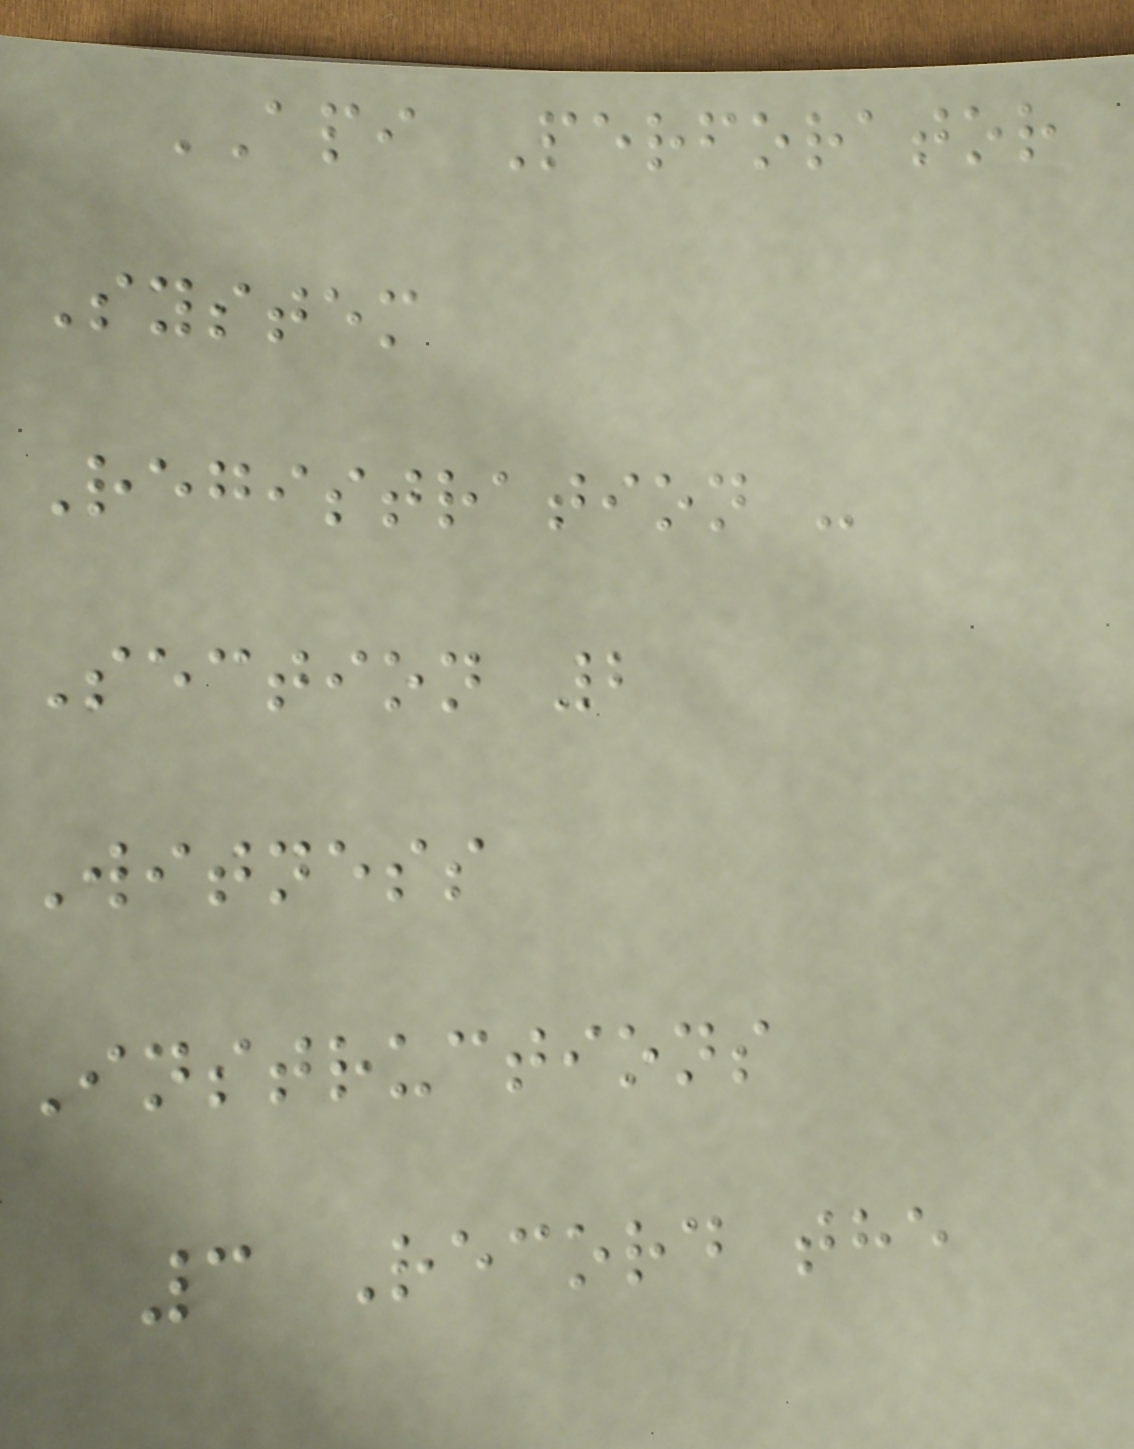API Perforator
System
Registration -
Section 2
Witness
Instructions
3 Record the
